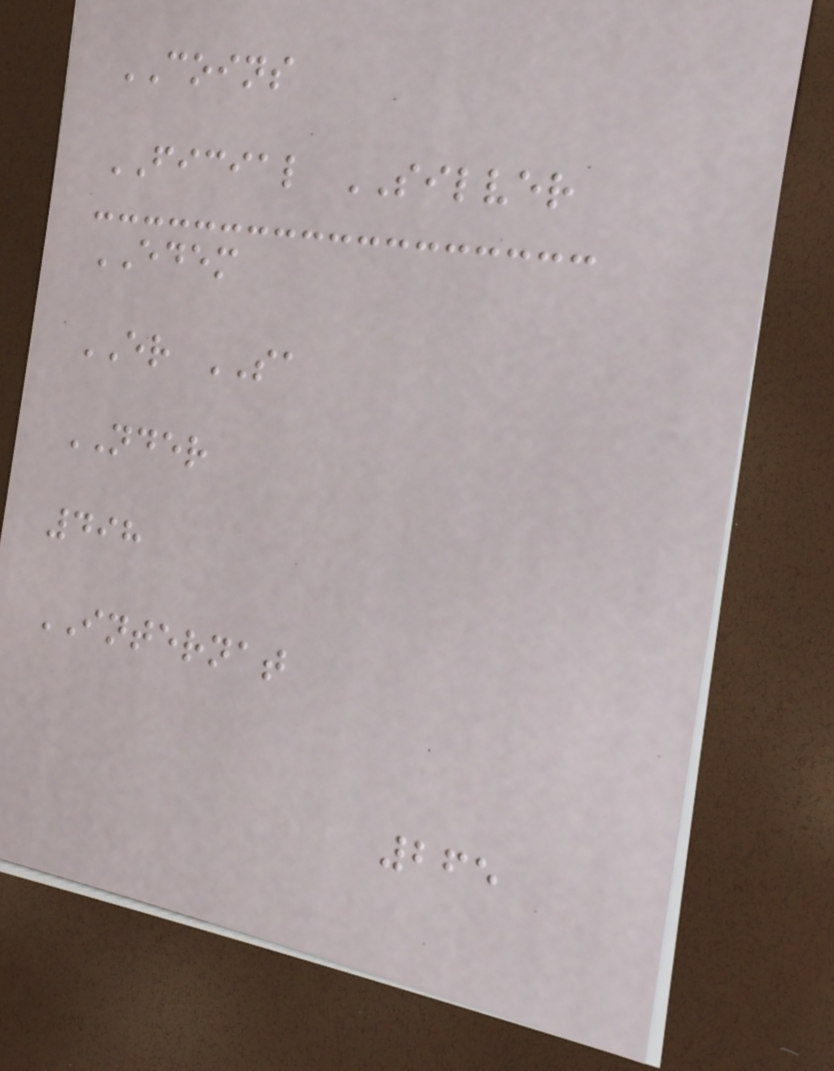COINS
FICIAL SILVER
EDEM
ER SA
NDER
498
INTERNAT
265
